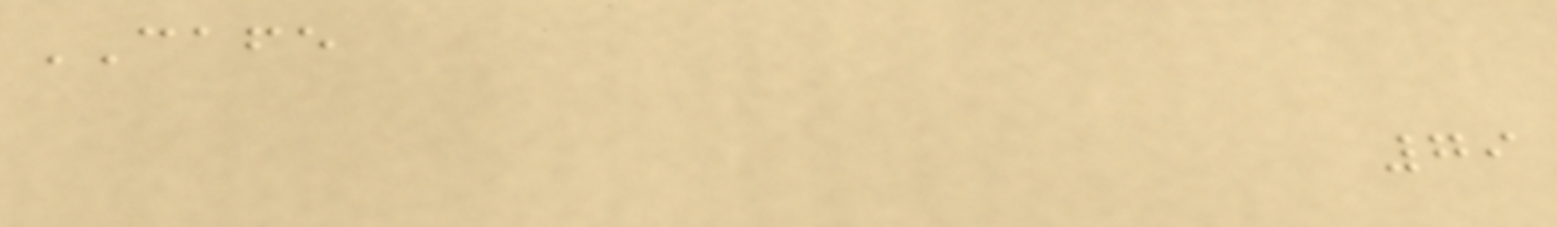CAFE
79
